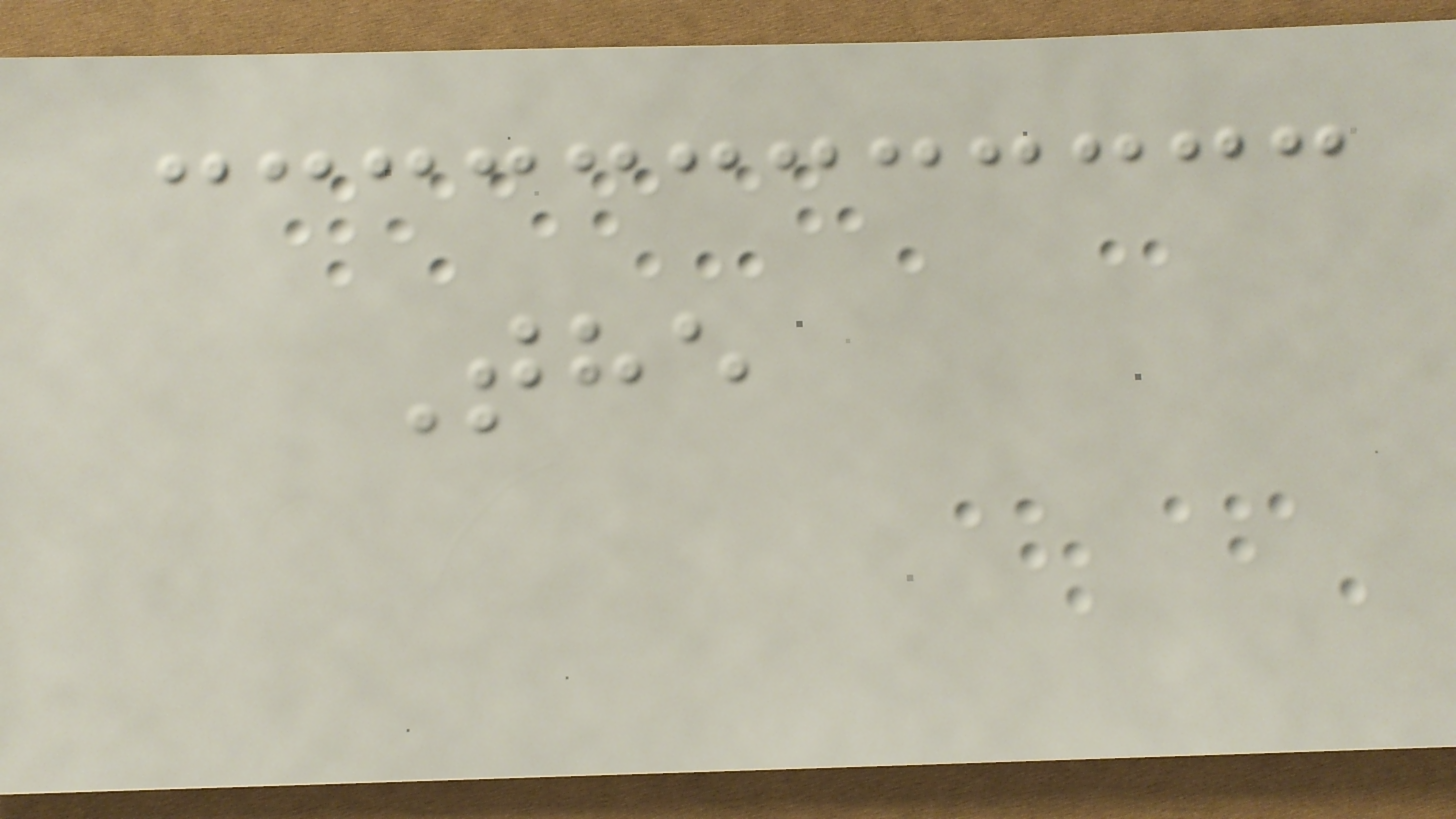The
